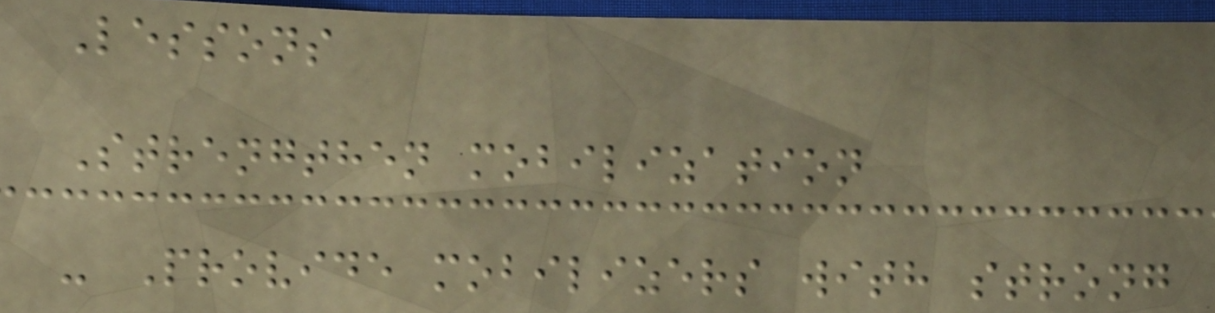Lessons
Strengthen mobilization
- Provide mobilizers with strong
